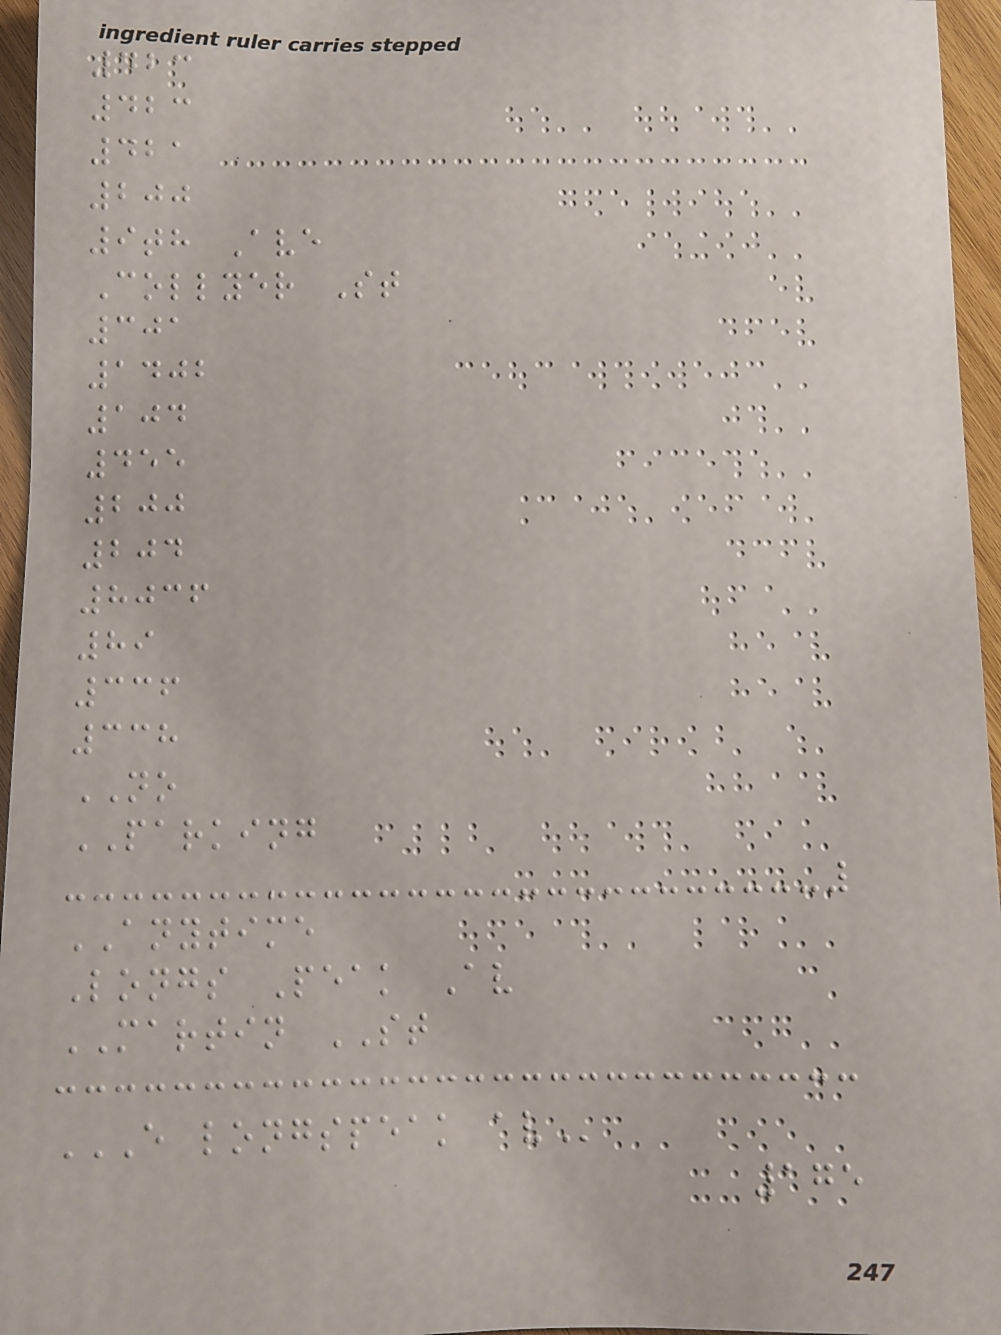423
423
421
200
9th Ave
Collyer St
301
1402
104
455
200
204
8036
89
336
338
NO
PARKING
ANYTIME
Longs Peak Av
MARTIN ST
E LONGSPEAK AV
175
